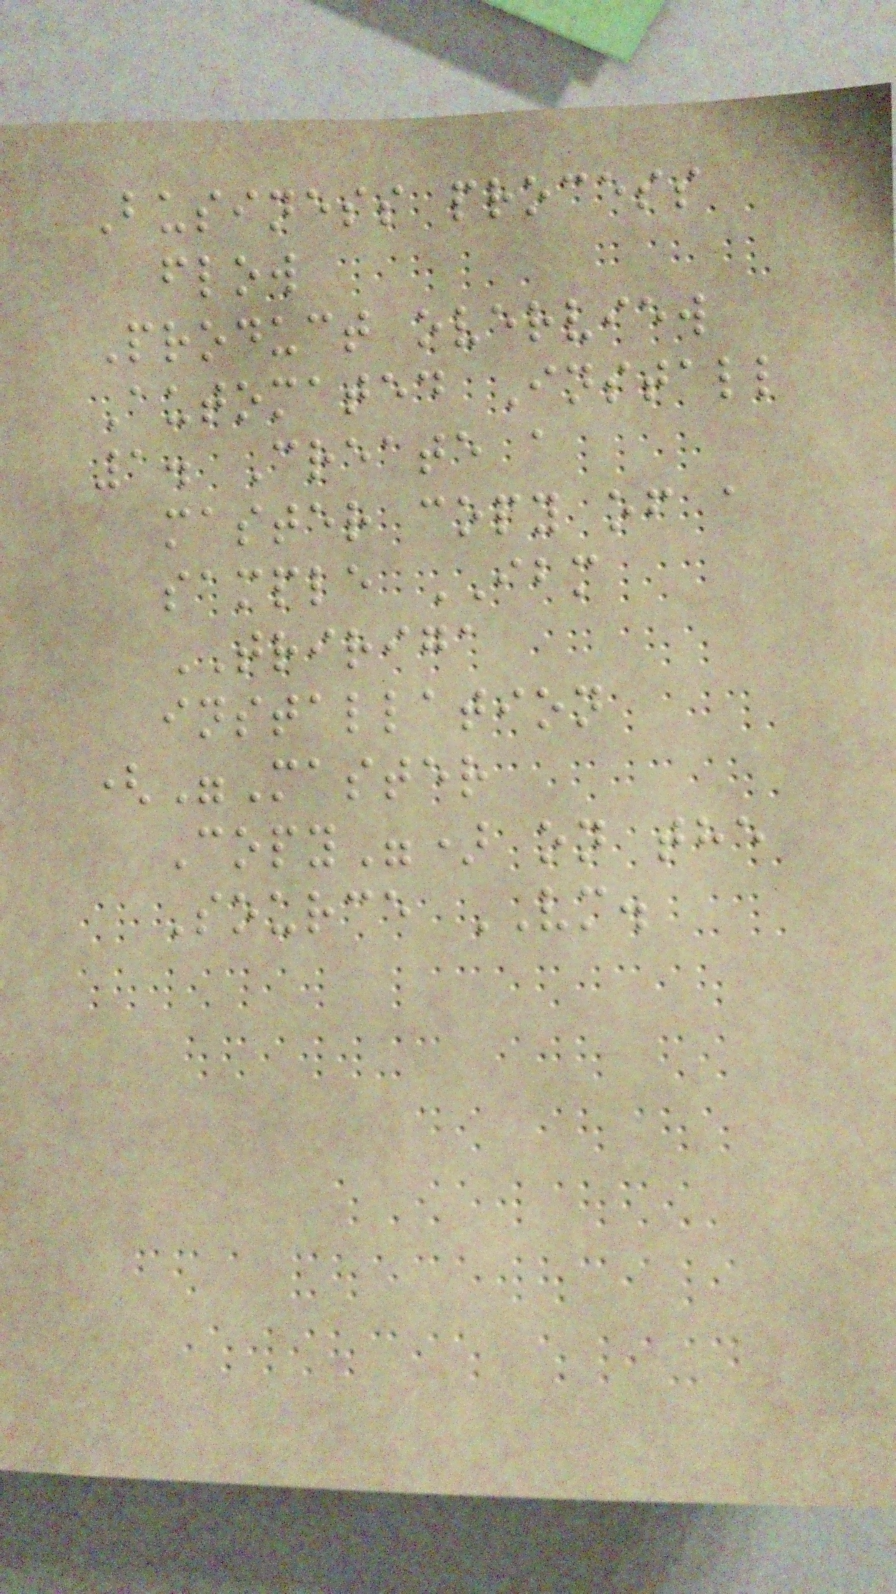Business process
flow
Product overview
Automated Install
1. Create a
master copy of a
sample IBM
TRIRIGA
installation
("Master
Copy") on the
Source VM.
